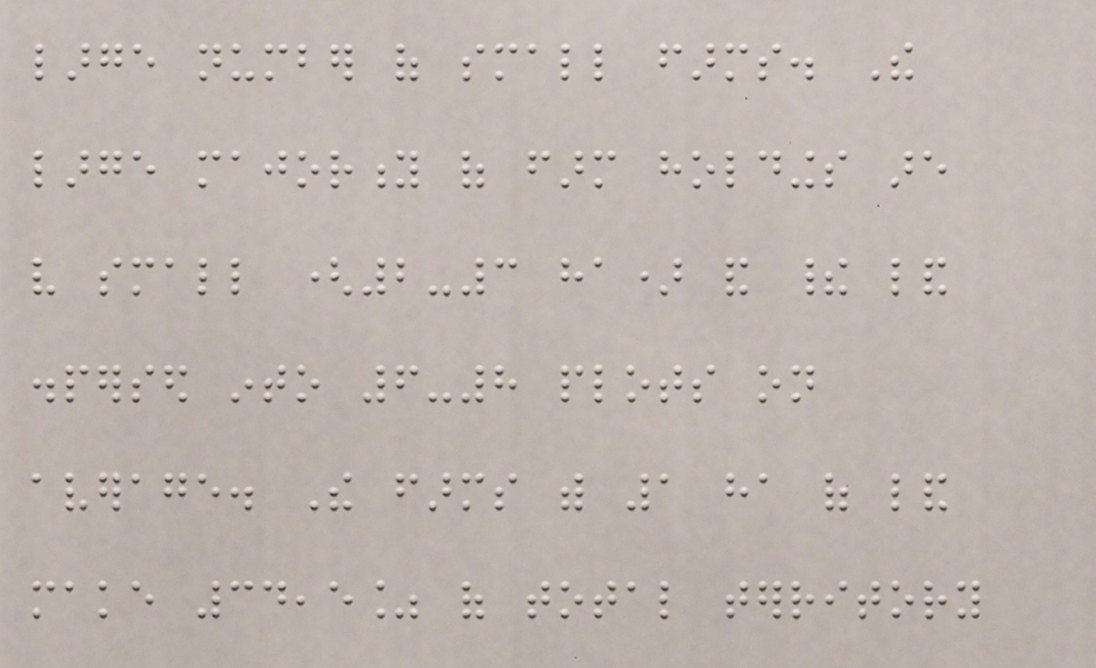large number of small farms. The
large majority of farm holdings are
very small (2-3 ha) and their land
dispersed into 6-8 plots on
average. The farms with 1 ha of land
make 34,5% of total territory
